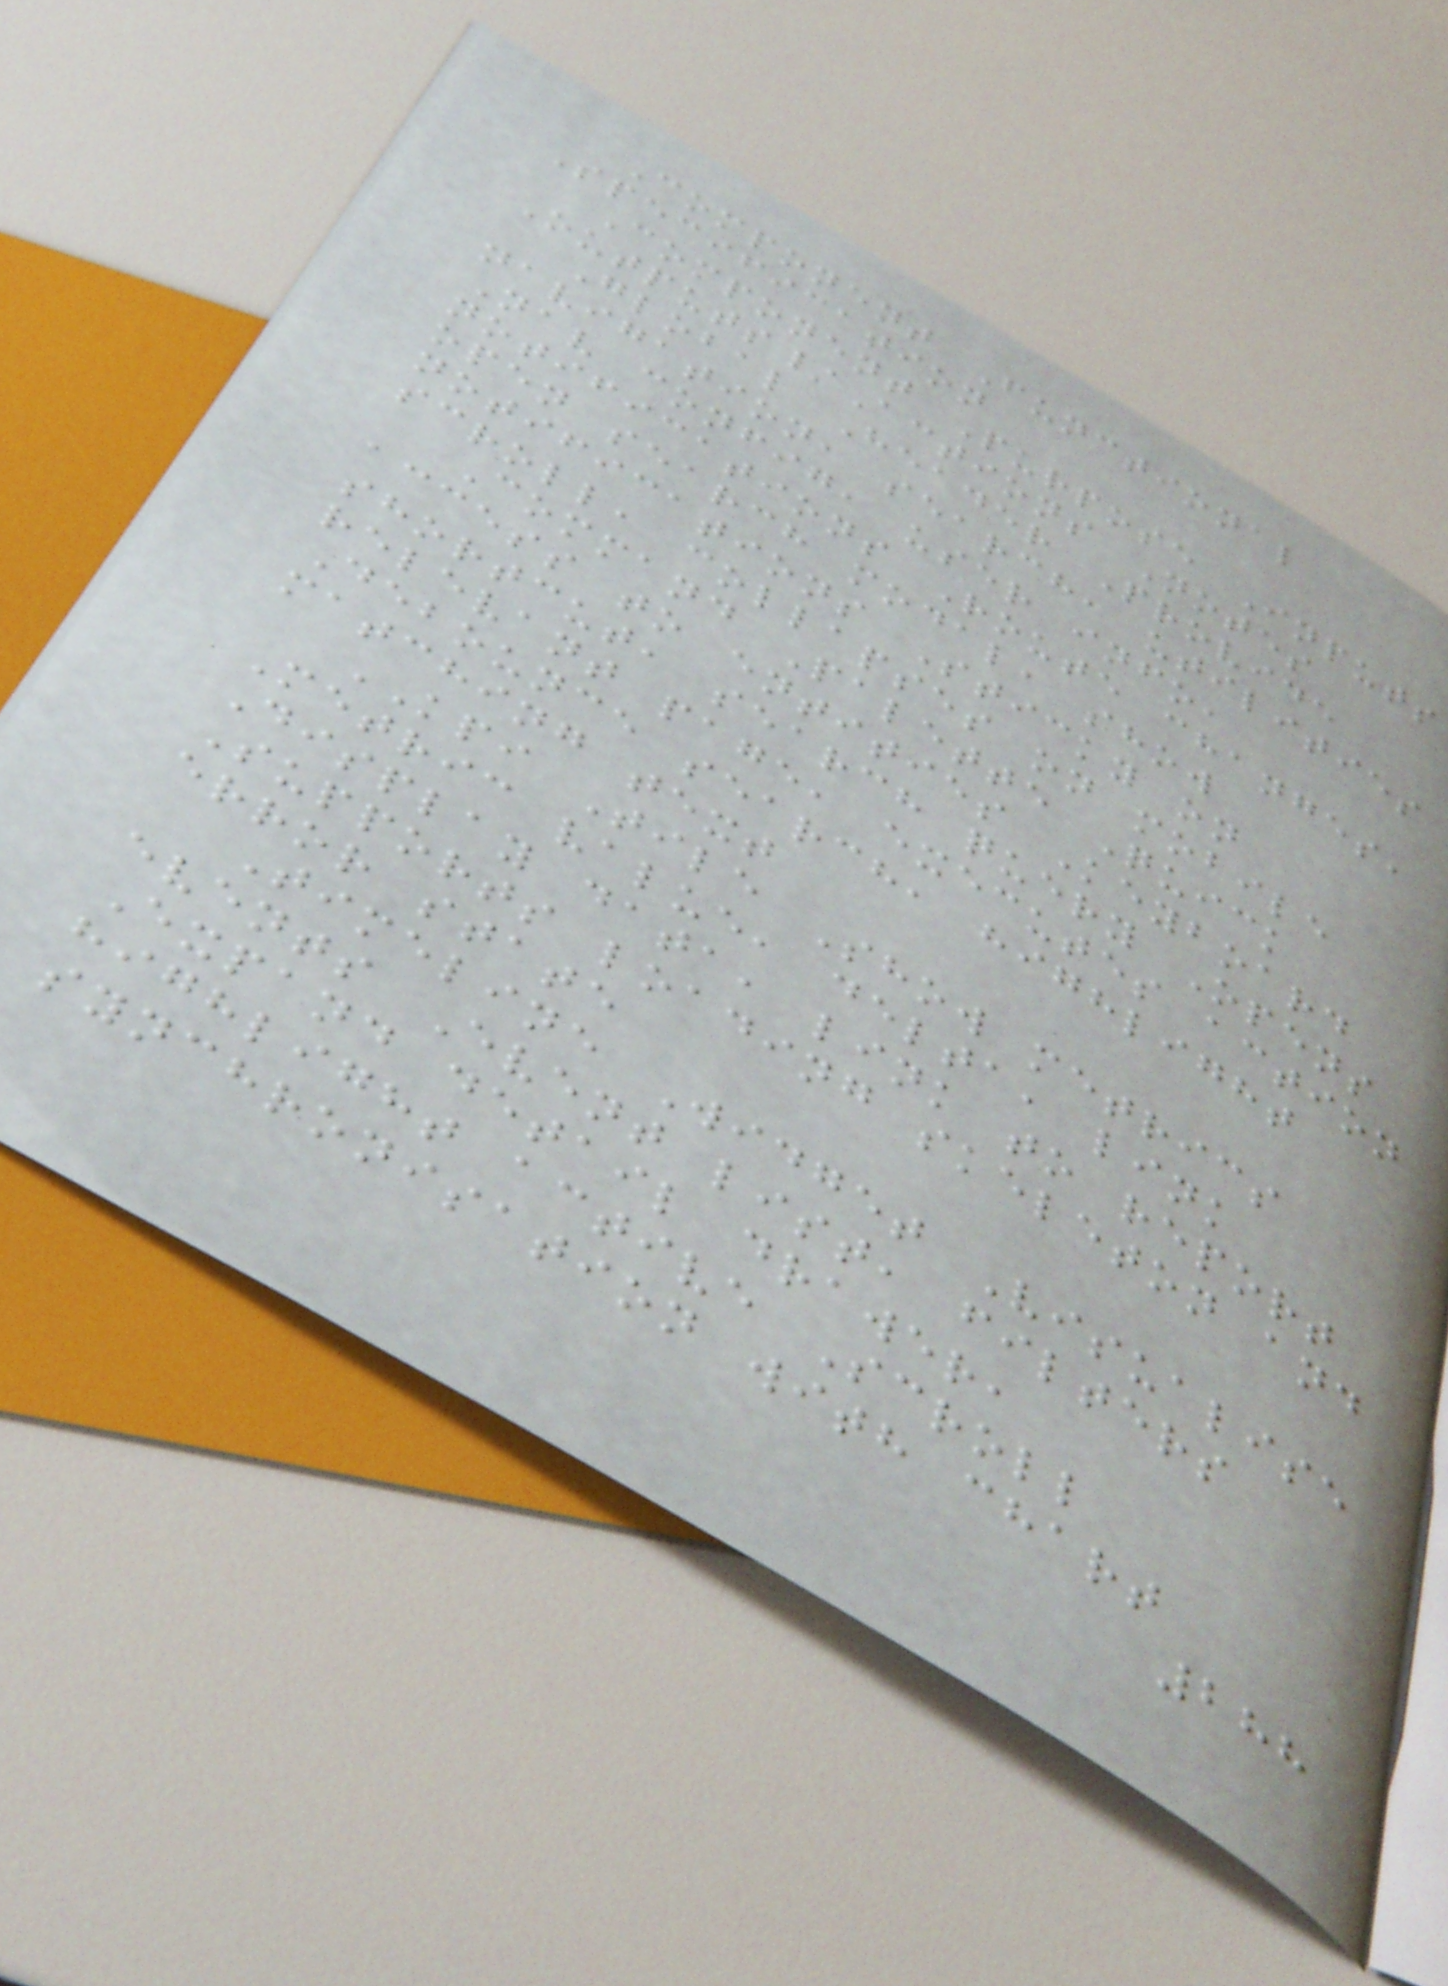Component Functional
Specification
Component Purpose Inputs
Outputs/Actions Notes
Global Header Provide
navigation, search, utilities
Nav config, user info,
notifications Route changes,
open search modal, show
notifications Sticky on
scroll, collapses on mobile
Command Palette Quick
access to entities Keyboard
shortcut, search query Opens
relevant page, executes action
Debounce search, highlight
matching text
KPI Tile Show metrics
Metric value, delta, link
Display data, link to report
Supports loading skeleton and
error state
Timeline Widget Visualise
events Event list, filters
Expand detail drawer,
highlight active Scroll
synchronisation with chart
288
